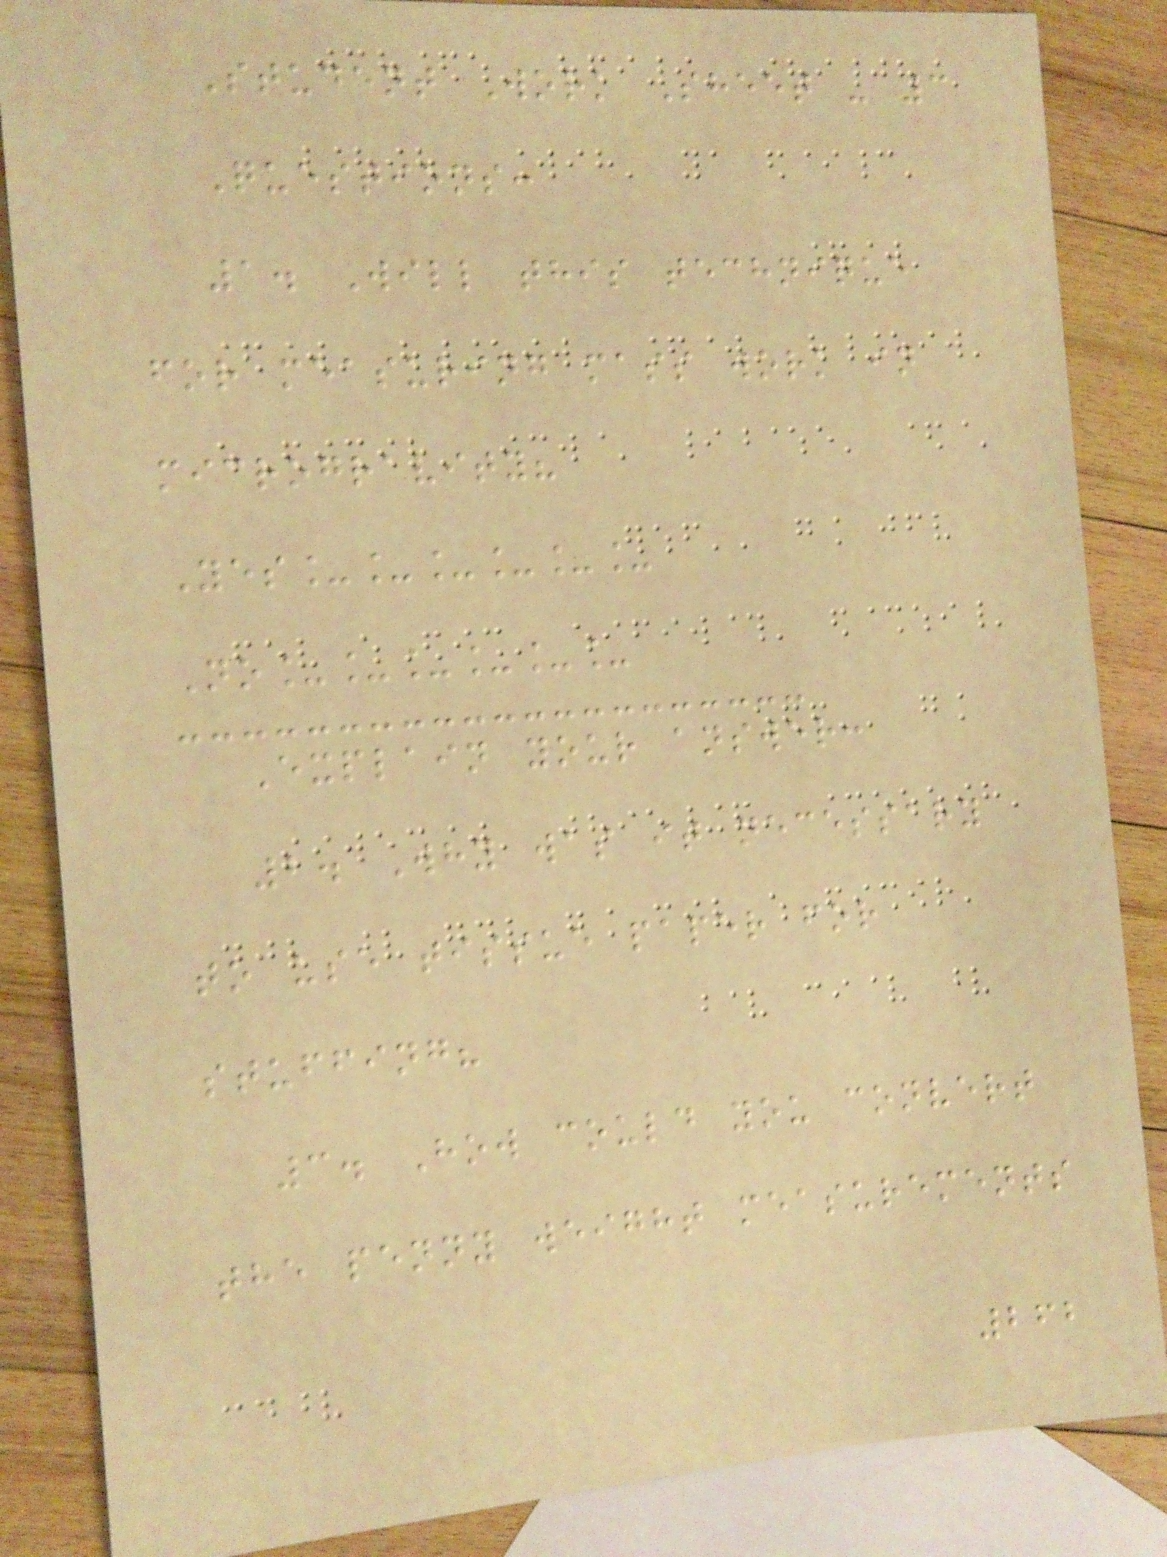Student Work Sheet - 3
Questions:
1. Will this technique
for measuring mass work in
microgravity?
Yes______
No______
Explain your answer:
2. Why was it necessary
to use tissue paper for
stuffing?
3. How could you convert
the penny weight measurements
262
